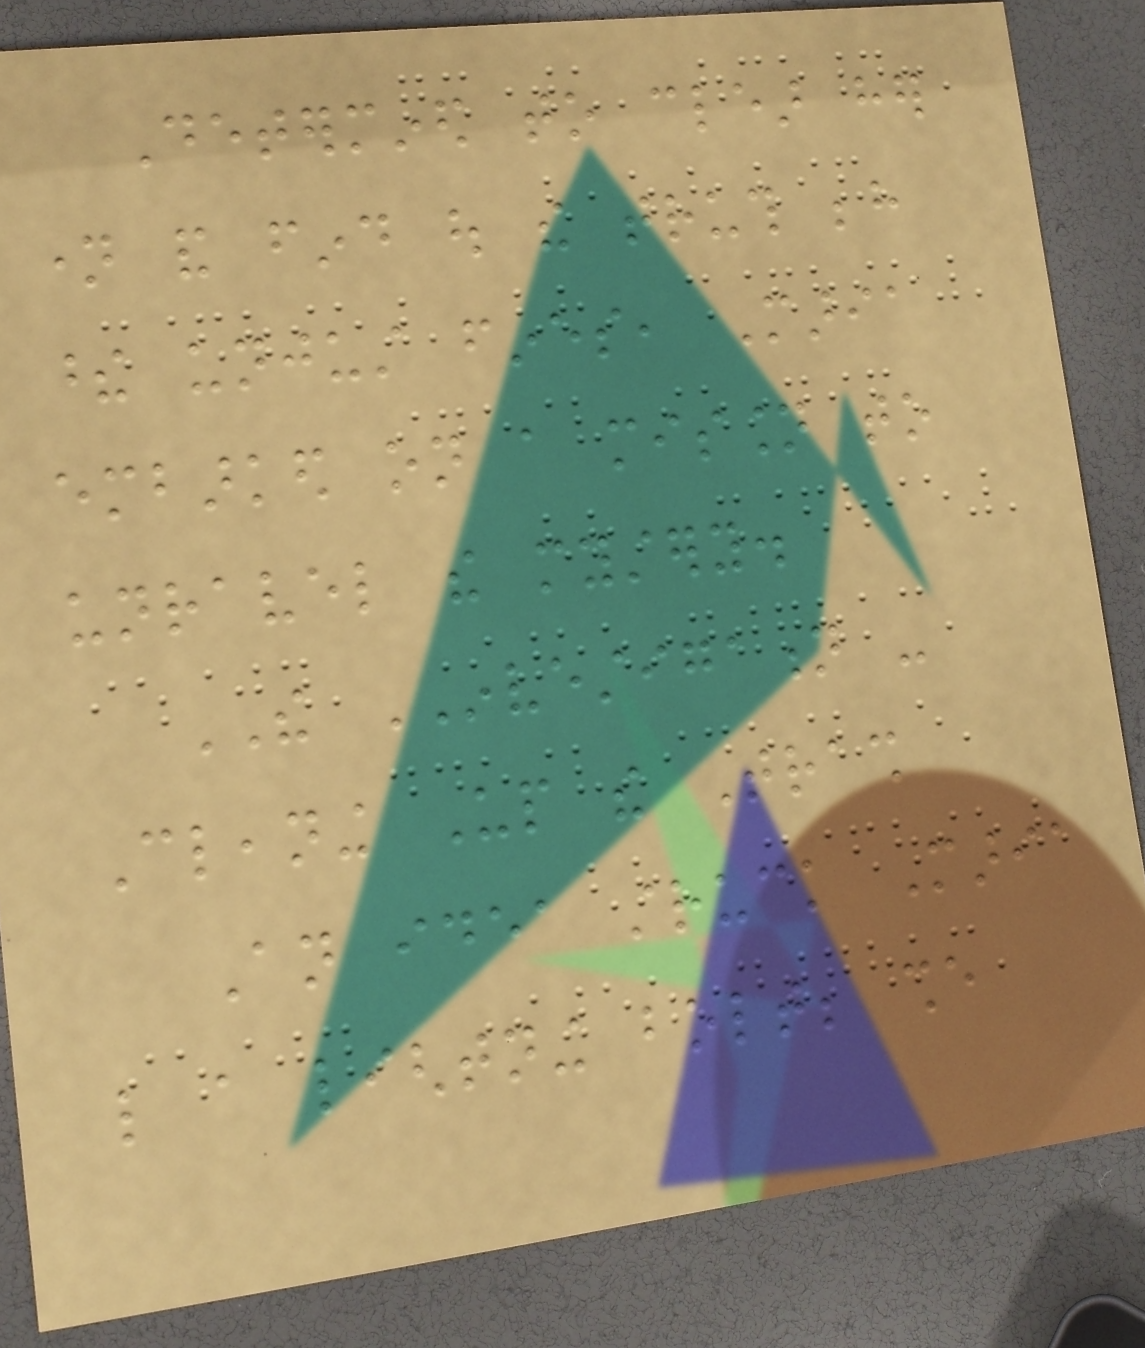Determined to clear her
name and find out the truth behind
these unjust fines, Maria
embarked on a mission to
unravel the mystery.
THE INVESTIGATION -
Cleaning Up the Trash
An idea struck Maria
like a lightning bolt; she
